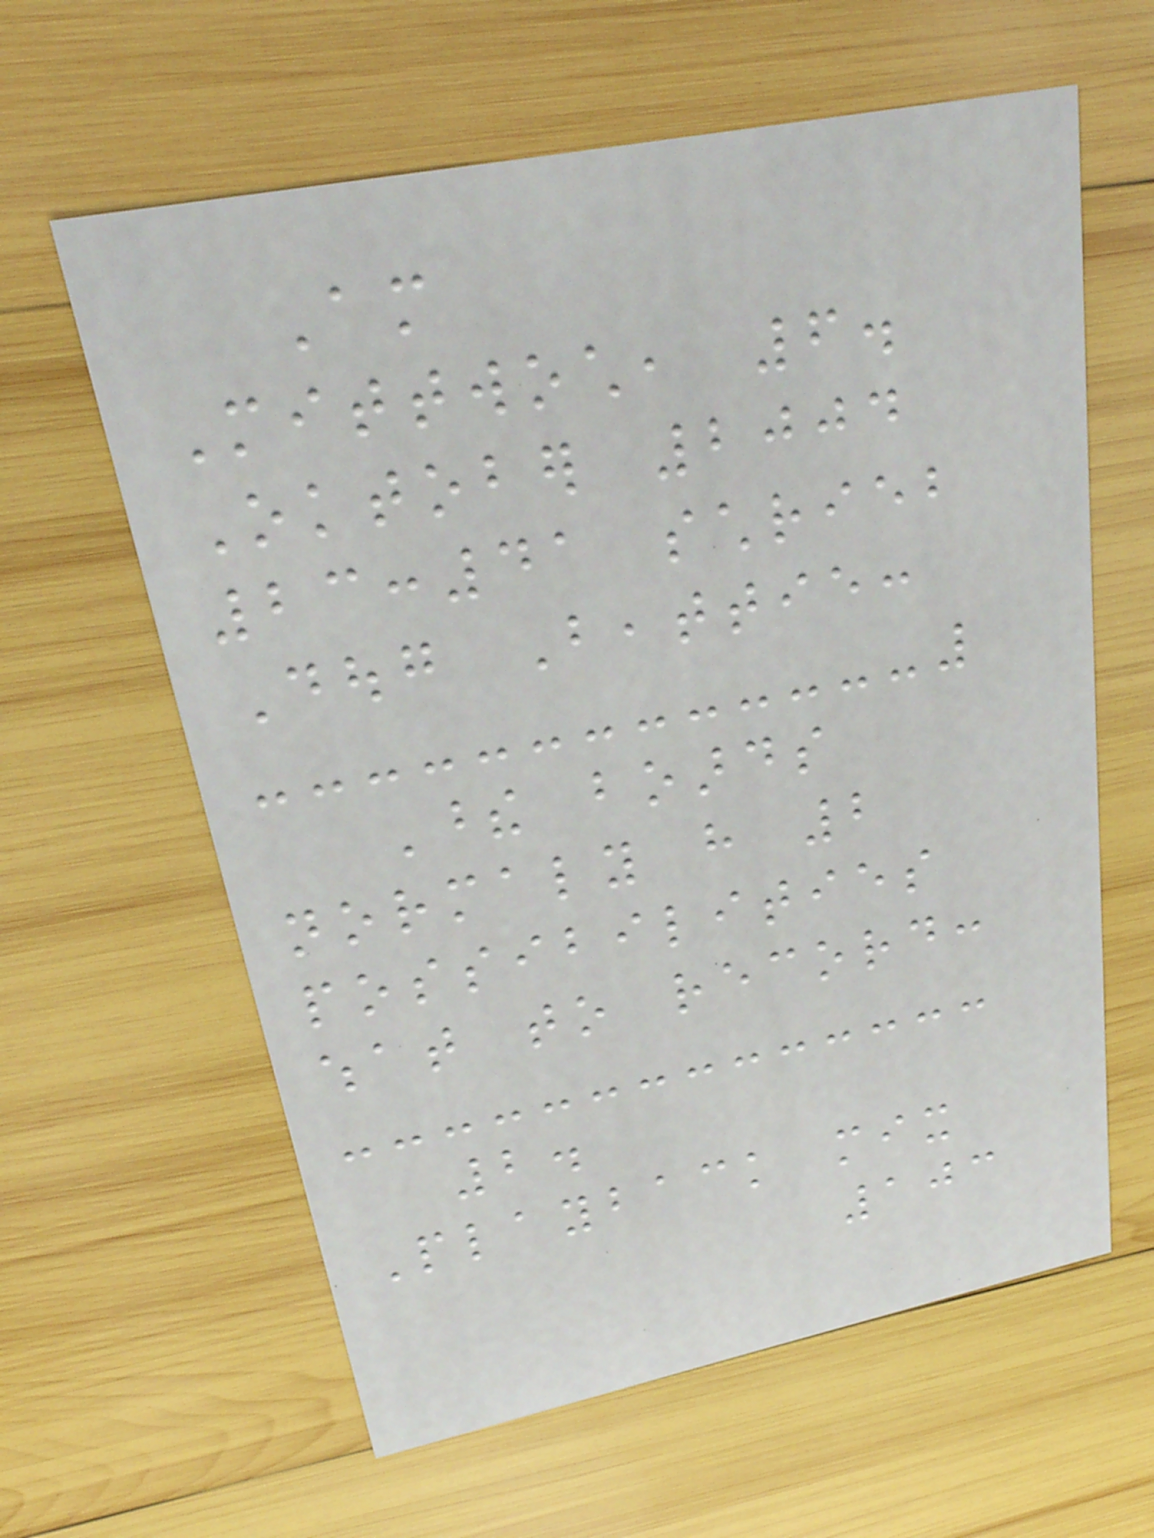Am
Mittwoch, 6.
Oktober 2004
23:41 schrieb
Doug Beattie:
These boards
normaly have 2
possibilities
what to record:
2.
Playback mix
103
